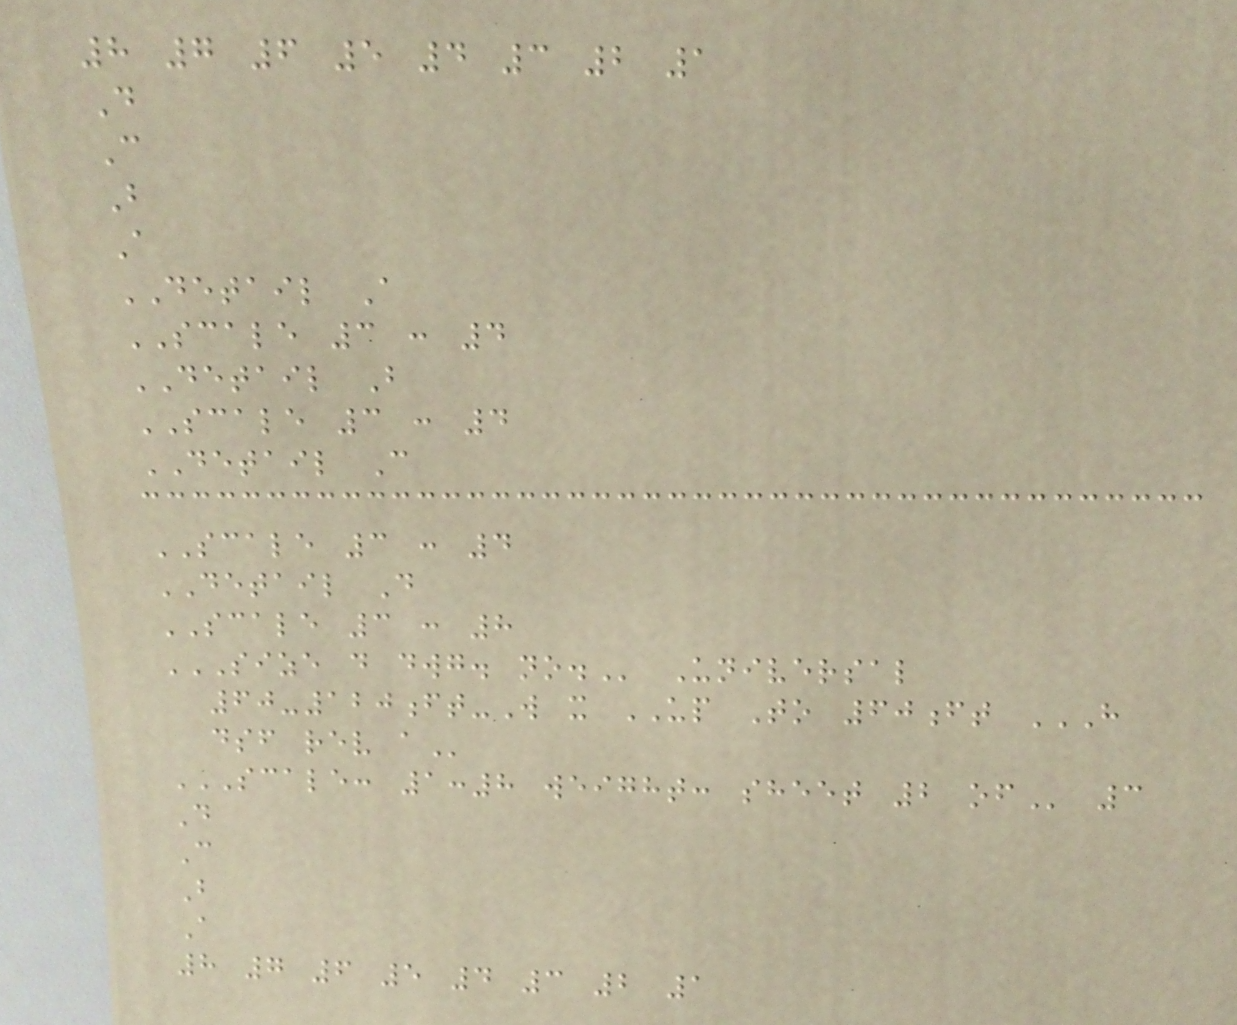8 7 6 5 4 3 2 1
D
C
B
A
DETAIL A
SCALE 3 : 4
DETAIL B
SCALE 3 : 4
DETAIL C
SCALE 3 : 4
DETAIL D
SCALE 3 : 8
SIZE D DWG. NO. Universal
60-120ft-W x UP To 60ft H
DSF REV A
SCALE: 1:8 WEIGHT: SHEET 2 OF 3
D
C
B
A
8 7 6 5 4 3 2 1
